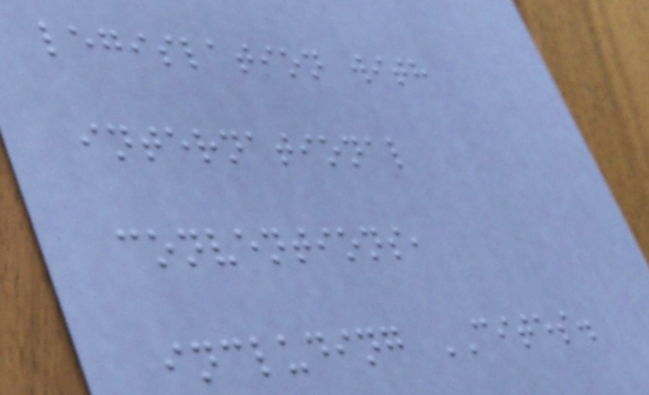legislation with
international
conventions,
including CITES.
